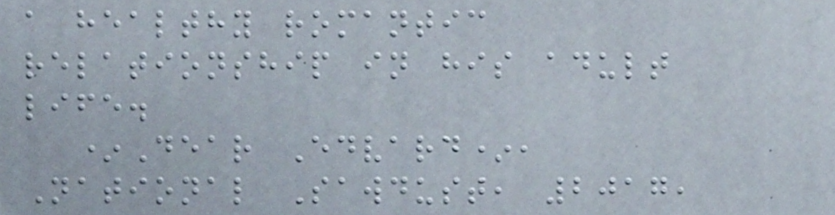a healthy romantic
relationship in his adult
life.
*Dear Edvard*,
National Sawdust, 2017,
